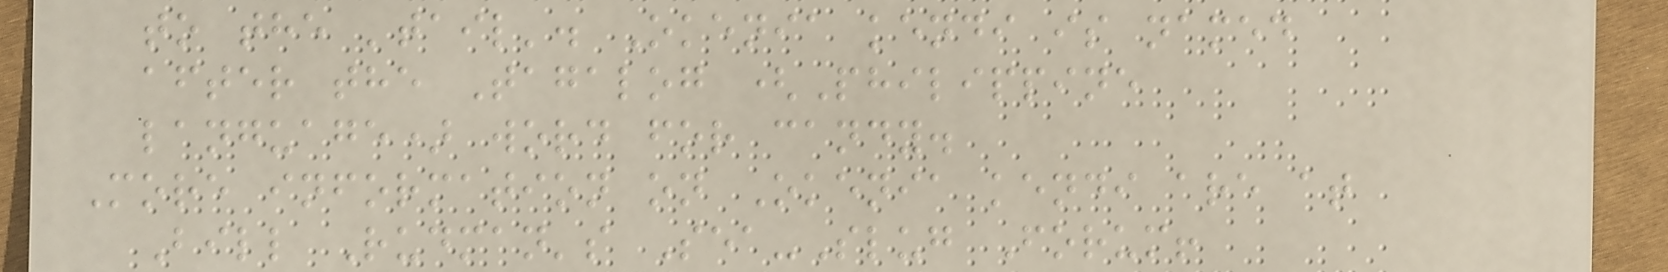to the 'tail'. Okenia kendi is named
after the Tagalog (Philippine
language) word for candy.
More information on Okenia kendi are at
Bill Rudman's Sea-Slug Forum!
